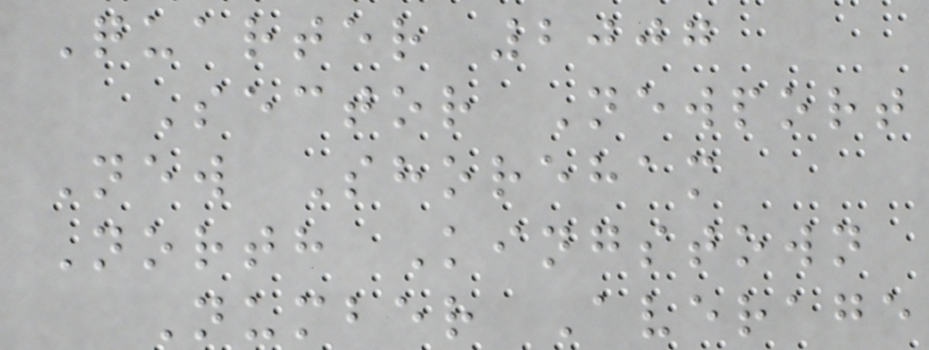Quarter 2007
Sector Newport
New Shoreham
North Kingstown
Number Average
